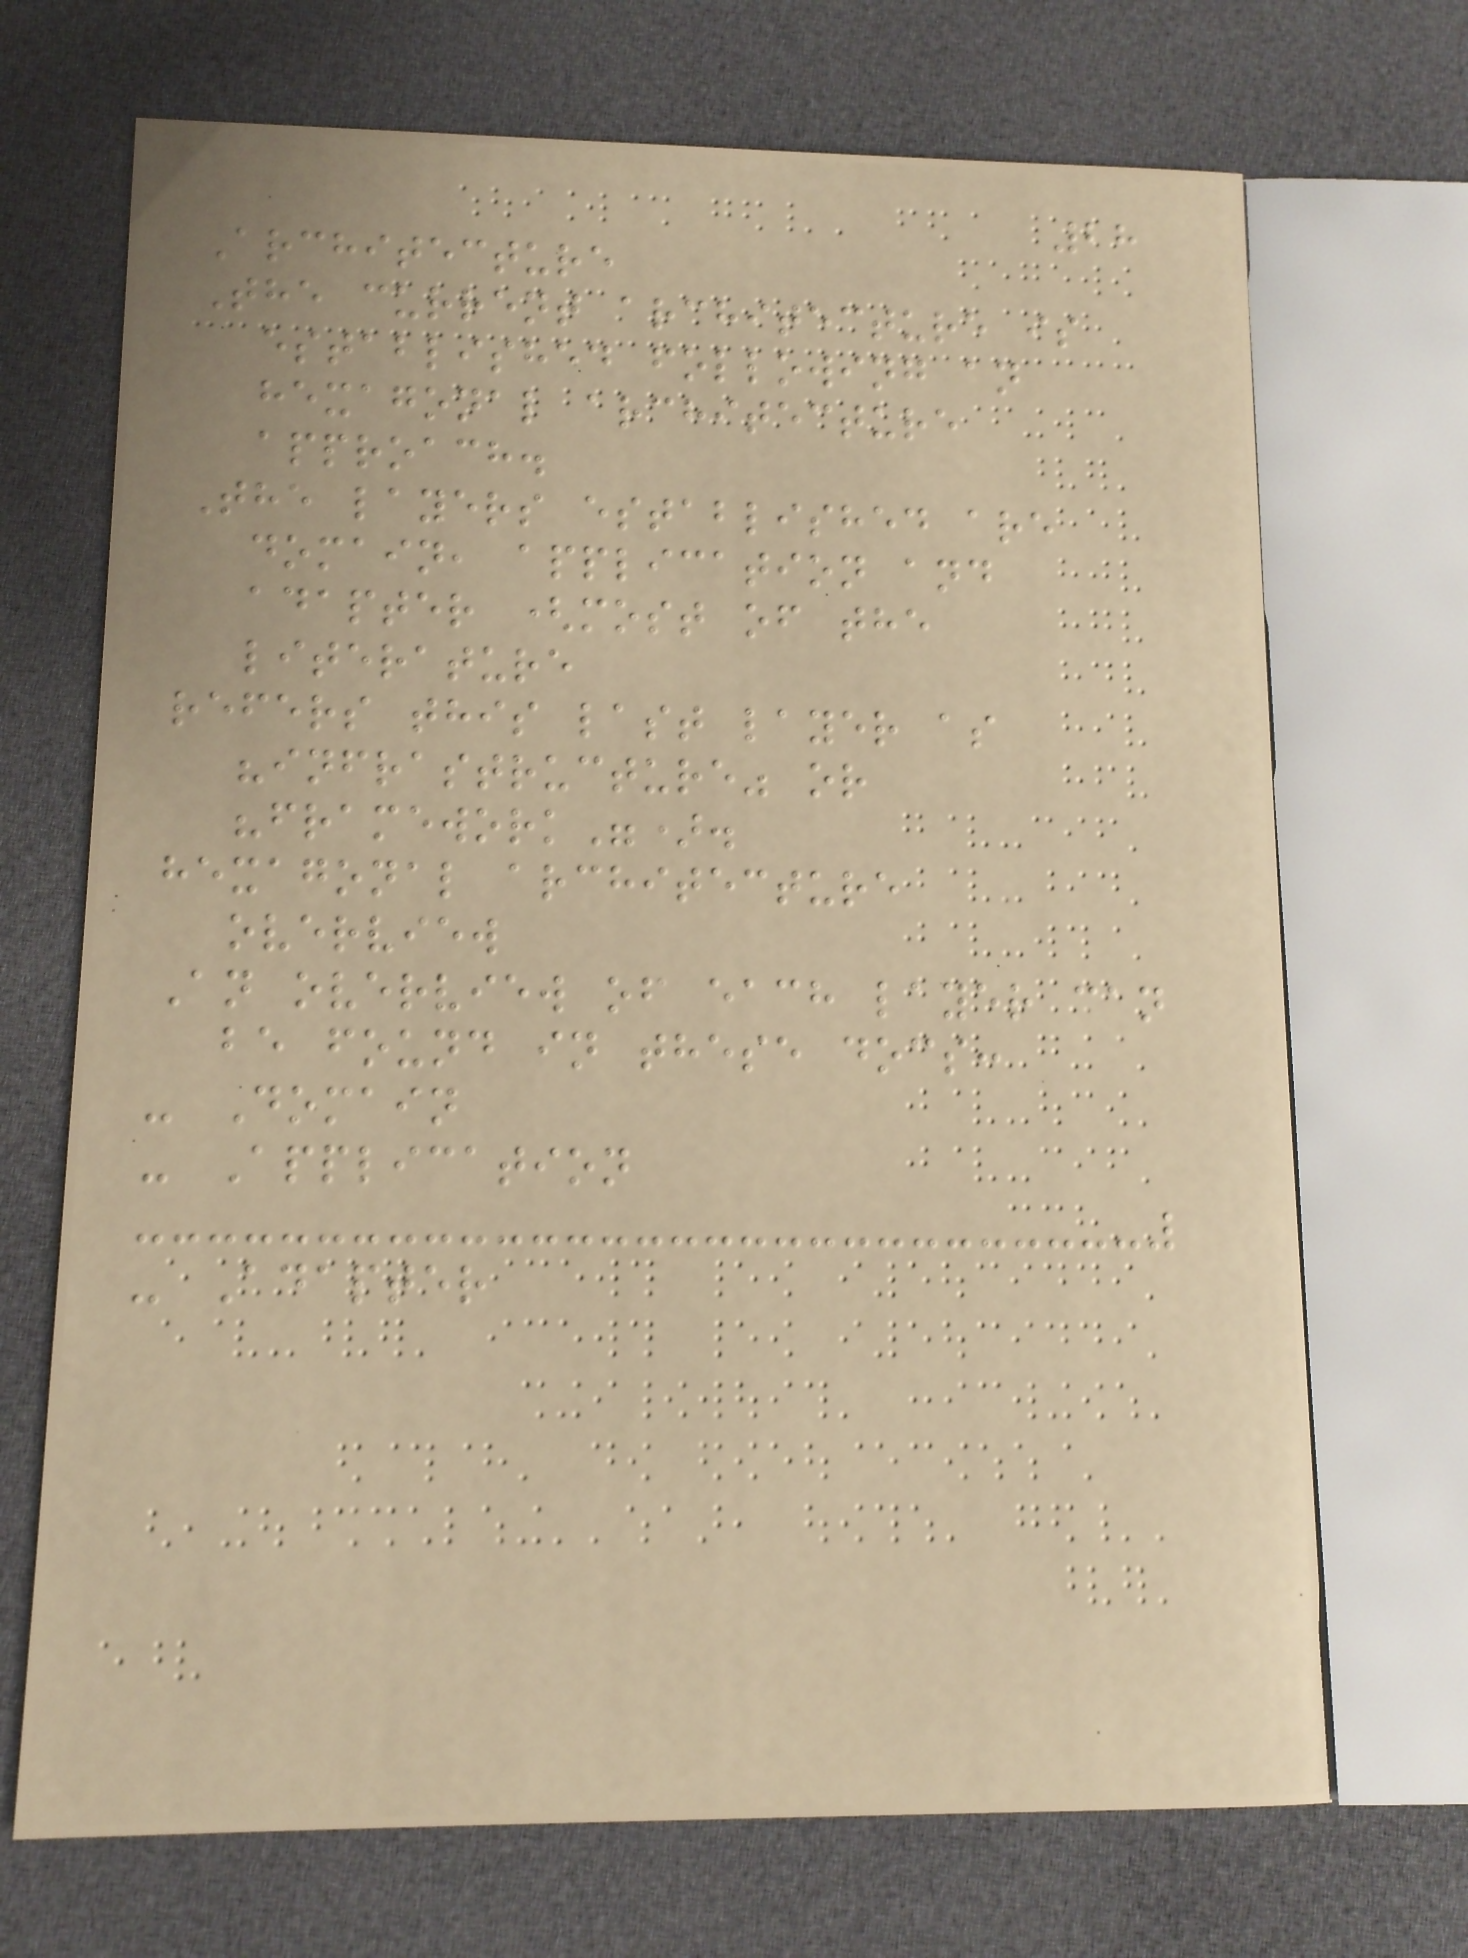28
Architecture
The current architecture is
established following an
hexagonal architecture
approach.
The layers established are
domain, application and
adapter (most of the
literature
refers this last layer as
"infrastructure" or
"framework").
hexagonal architecture
overview
An overview of each layer can
be found in these docs:
- Domain
- Application
- Adapter
